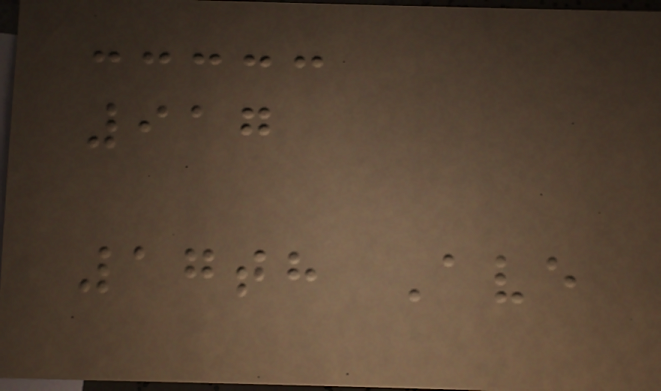917
17th Ave
